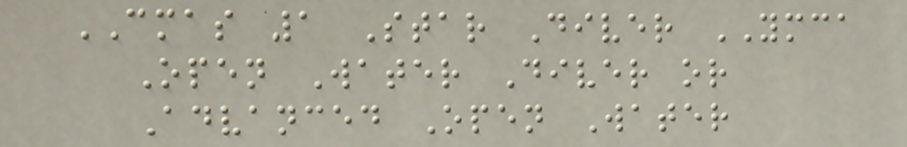CMAS 1 Star Diver YMCA
Open Water Diver or
Advanced Open Water
